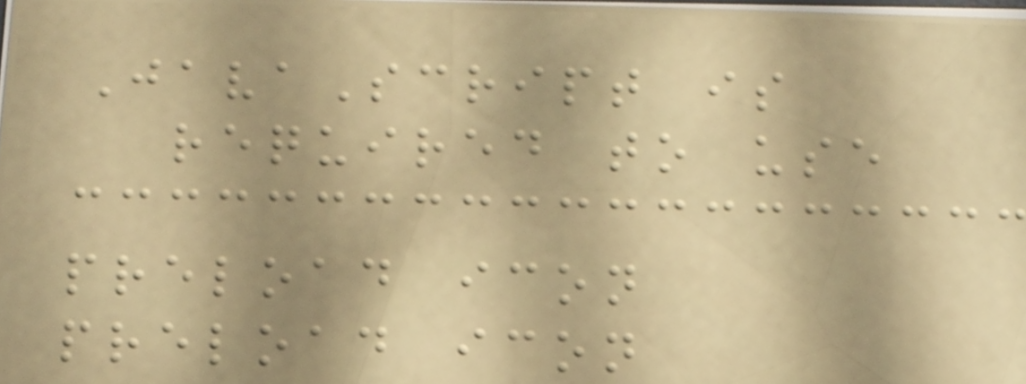JavaScript is
required to use
preload icon
preload icon
